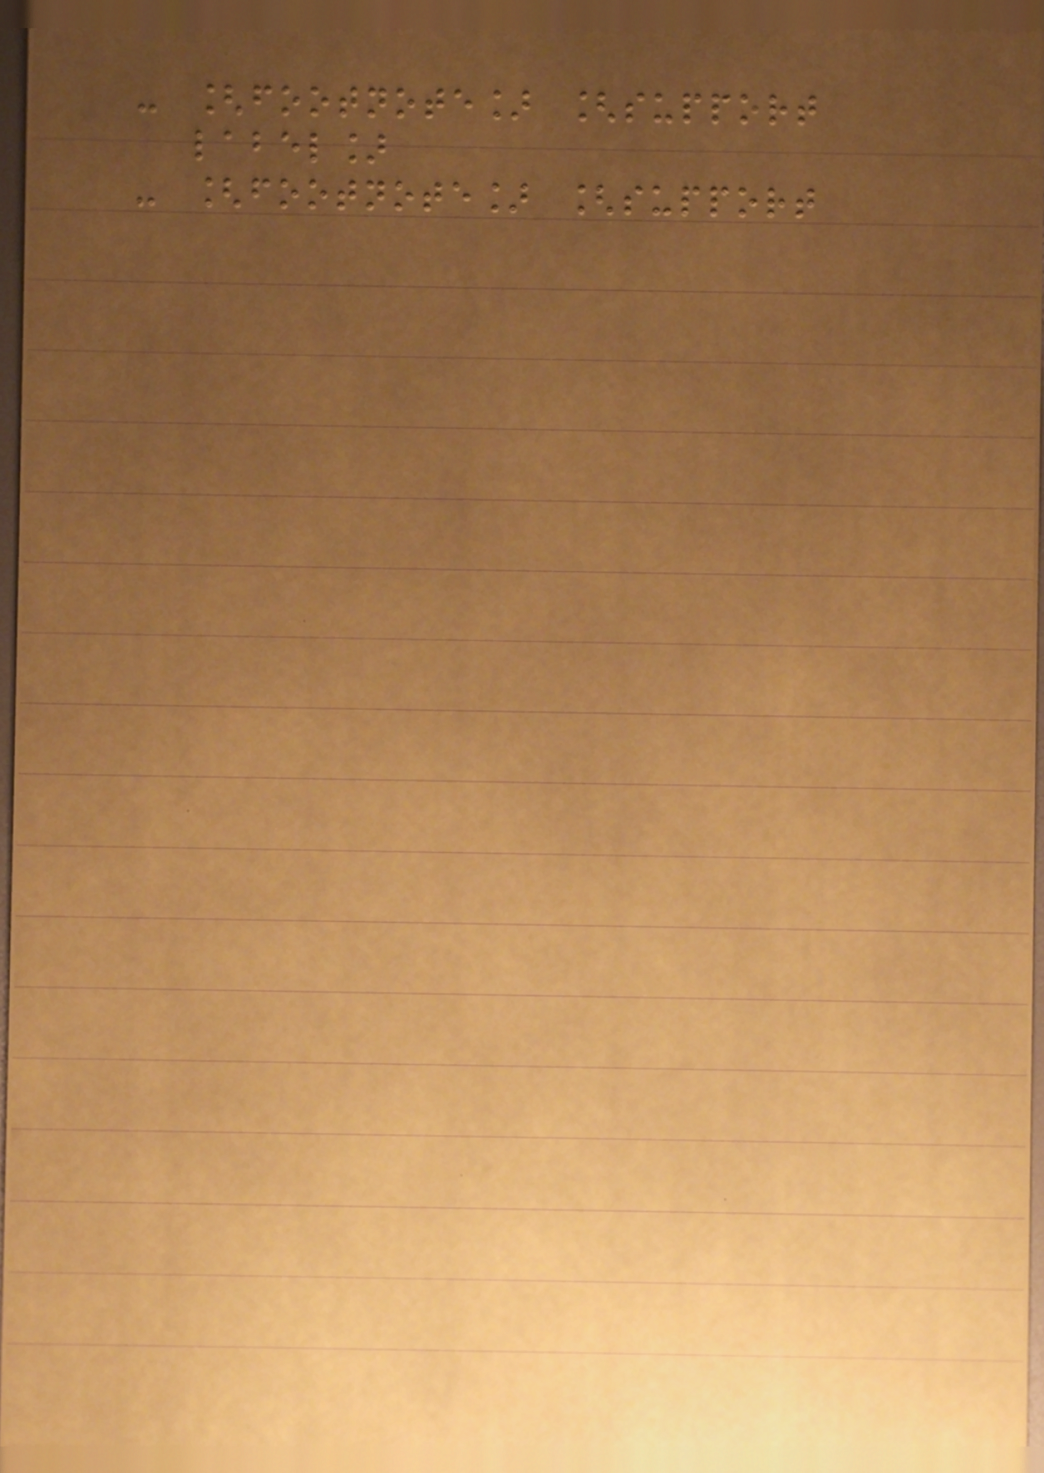- [footnote] [support
label]
- [footnote] [support
